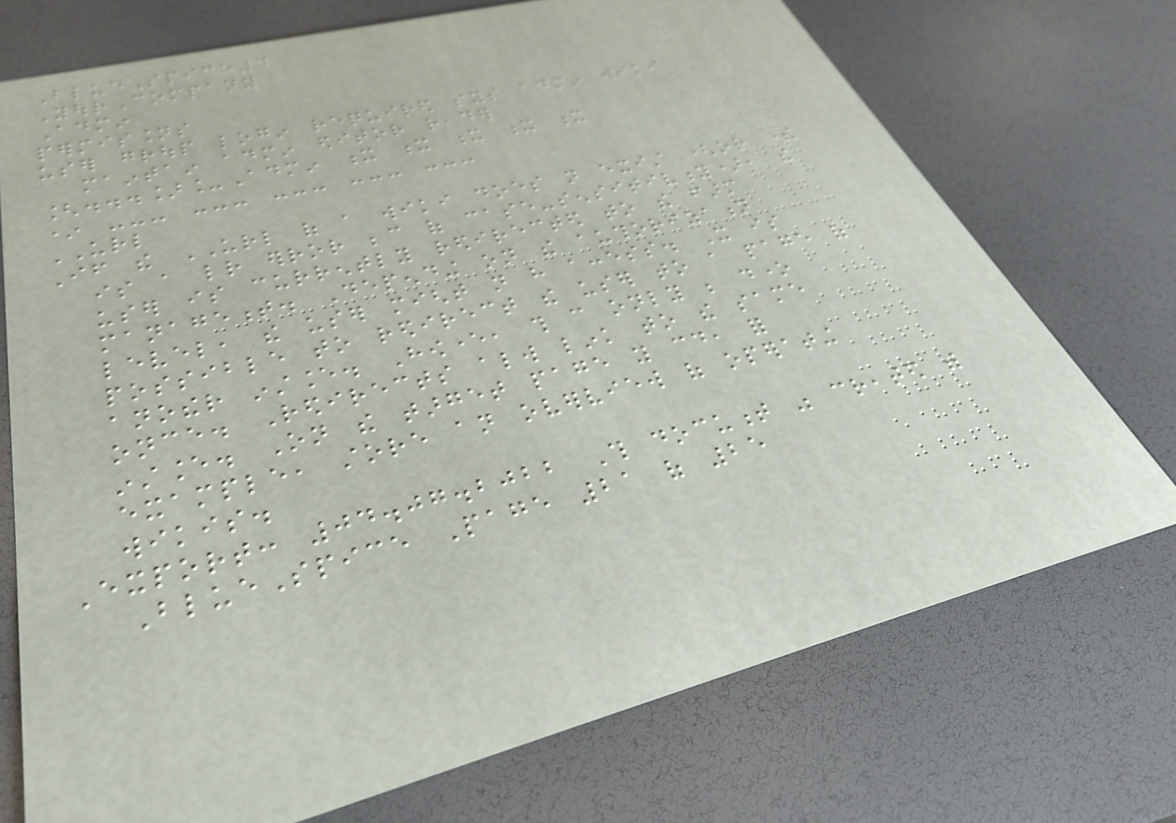BlueSpice4
YourCompany
Admin
permissions
user group login required sys admin wiki
maintain admin editor reader
[...]_Admin x x x x x
* --- --- --- --- ---
URL
If the URL of a wiki does not exist (or there
is a letter error because of case-sensitivity), the
user is currently redirected to the farm
management. Depending on the authorization
level, the user might not have access. It is
possible to redirect the user to a page of
another instance. However, this can only be done
once. Redirects always link to the same
instance. On the target page you could, for
example, store an overview of operating
wikis.
Export: 04.07.2022 This document was created with
BlueSpice Page 21 of 25
